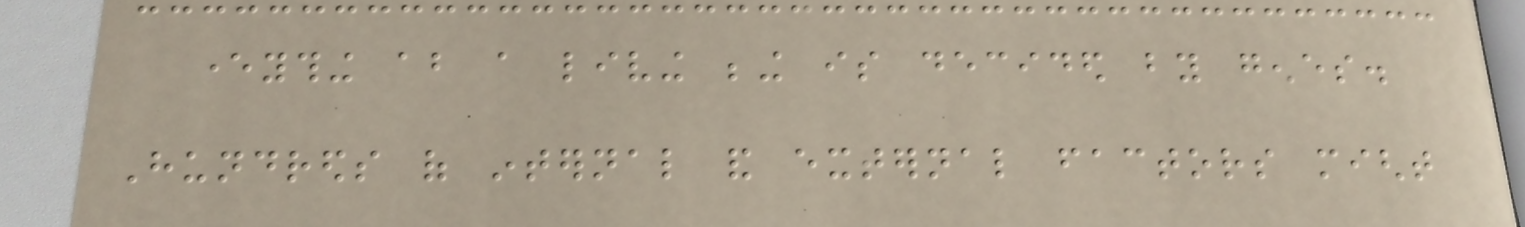everything about a living being is decided by genes.
Hundreds of internal and external factors might
